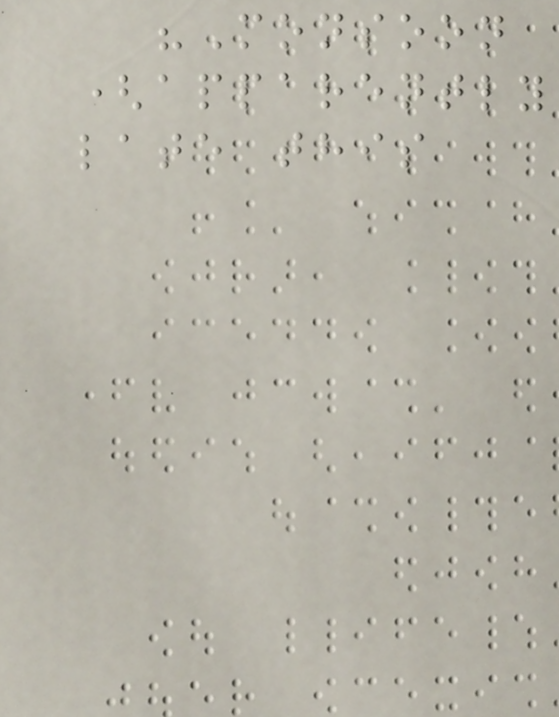"Monsoon
(apparently
late this
